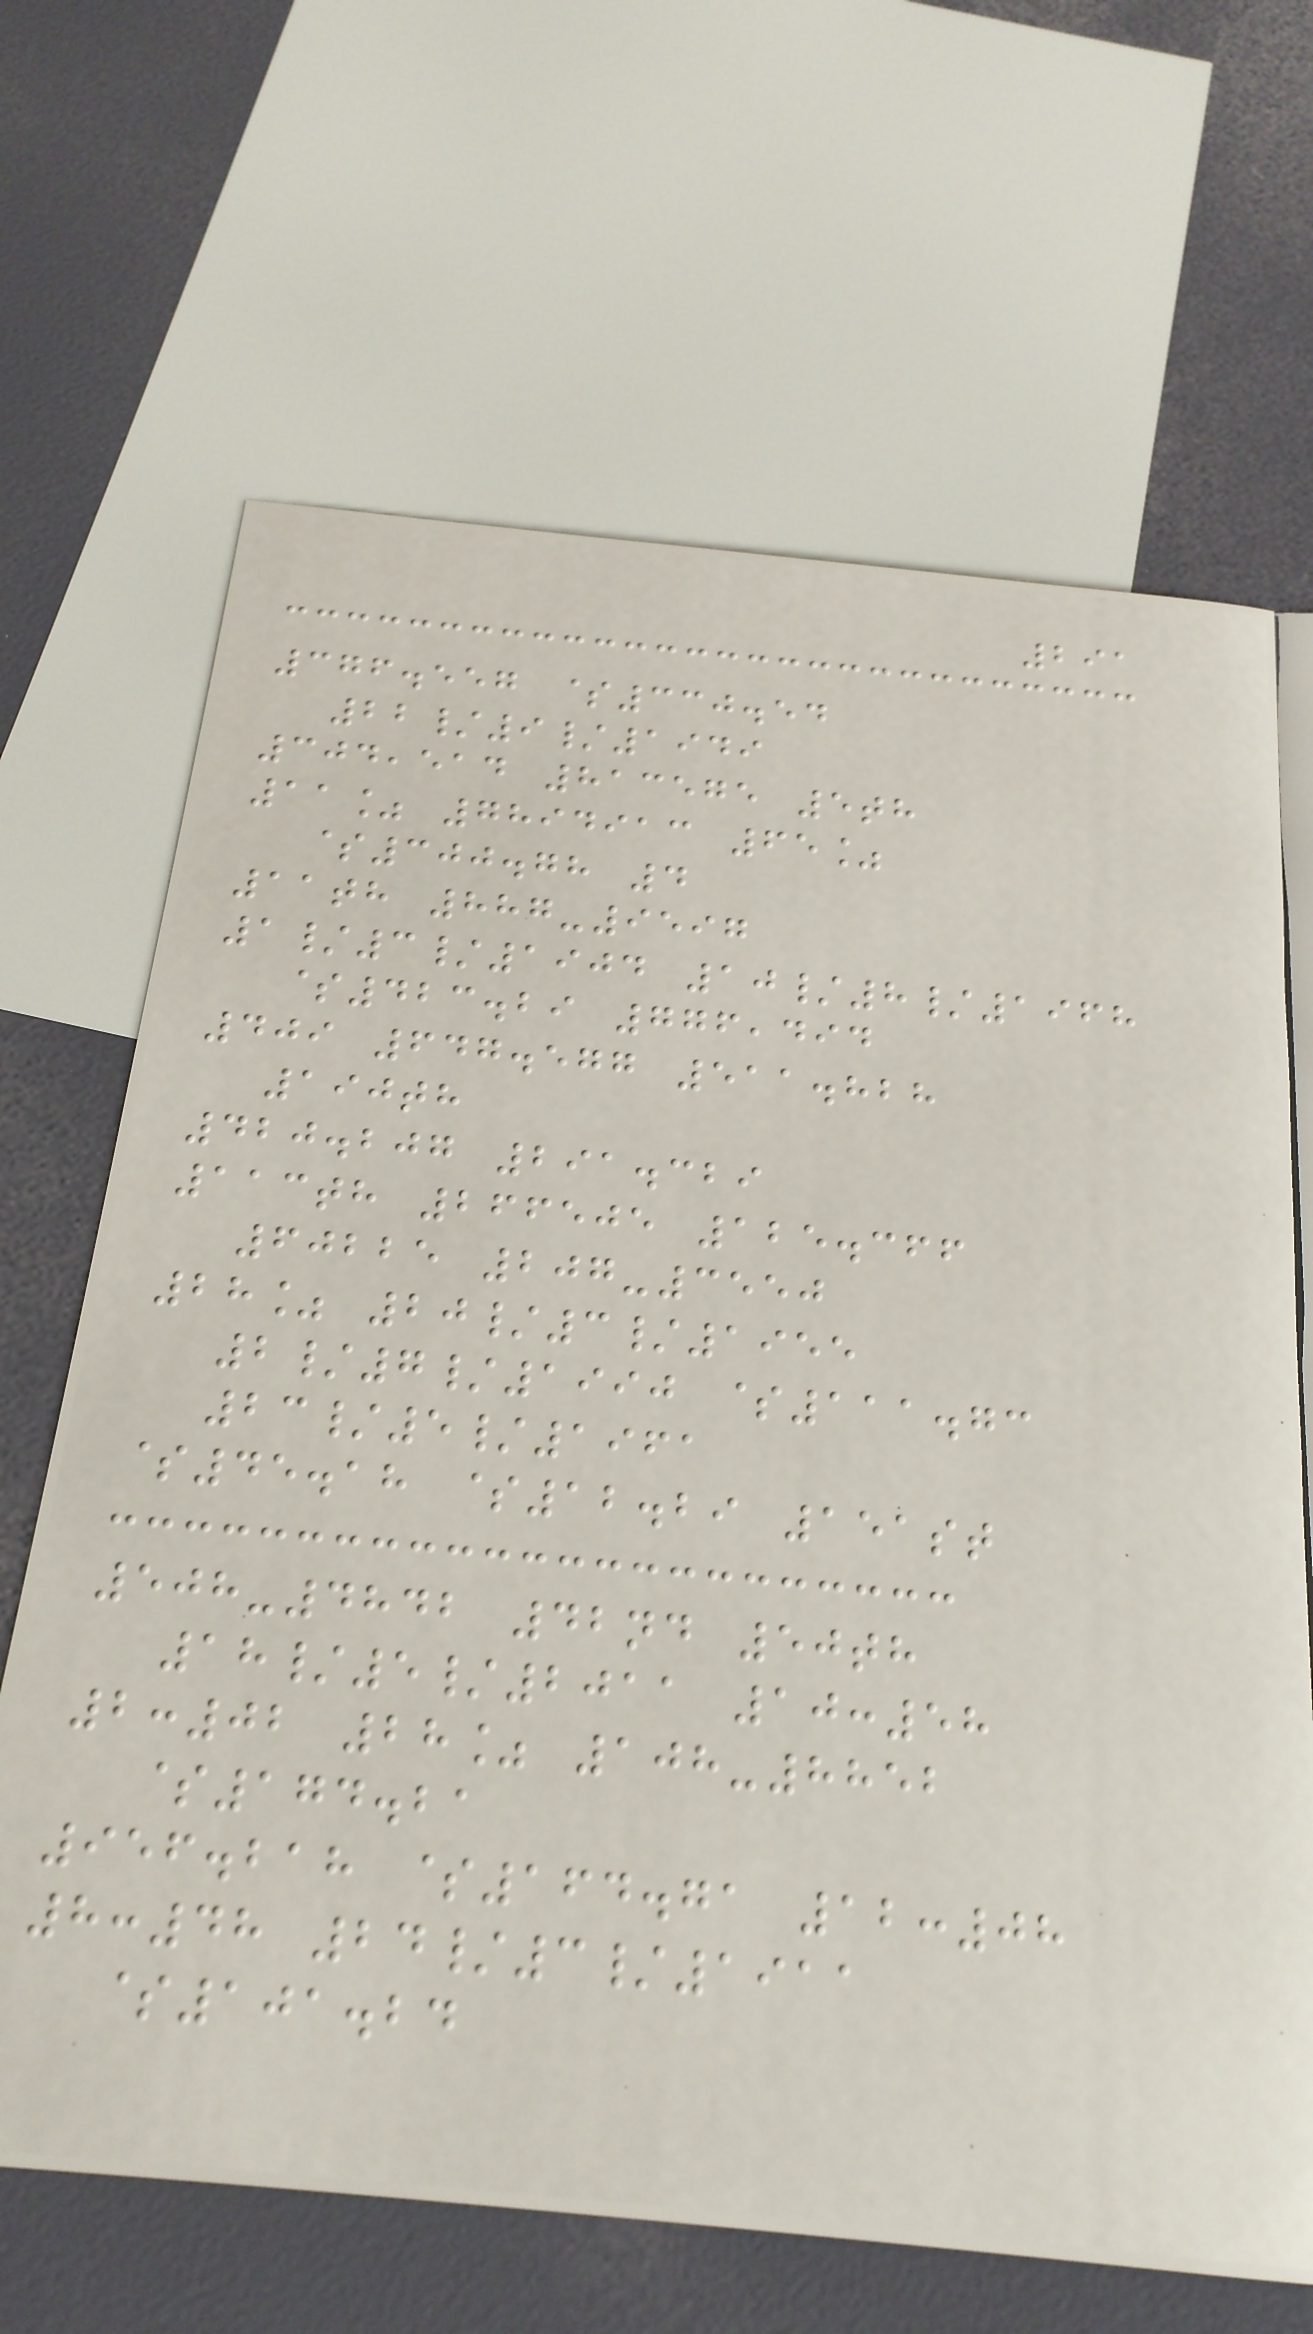291
376.557 $330.54
22/9/1949
304,514 813575 5th
11% 7894913 65%
$300.78 4
11th 887-9597
1/3/1904 10/8/1968
$423.29 776,494
409 647.577 511.828
190th
420.207 291.329
113th 266505 125.366
60225 207-3550
28% 20/3/1955
2/7/1990 $111.73
23/5/1961
$45.18 $12.29 151st
508-4842 42nd 50th
18/5/2011 10:58
2:02 28% 108-8852
$174.21
956.218 $164.71 12:08
8:48 24/3/1911
$101.24
